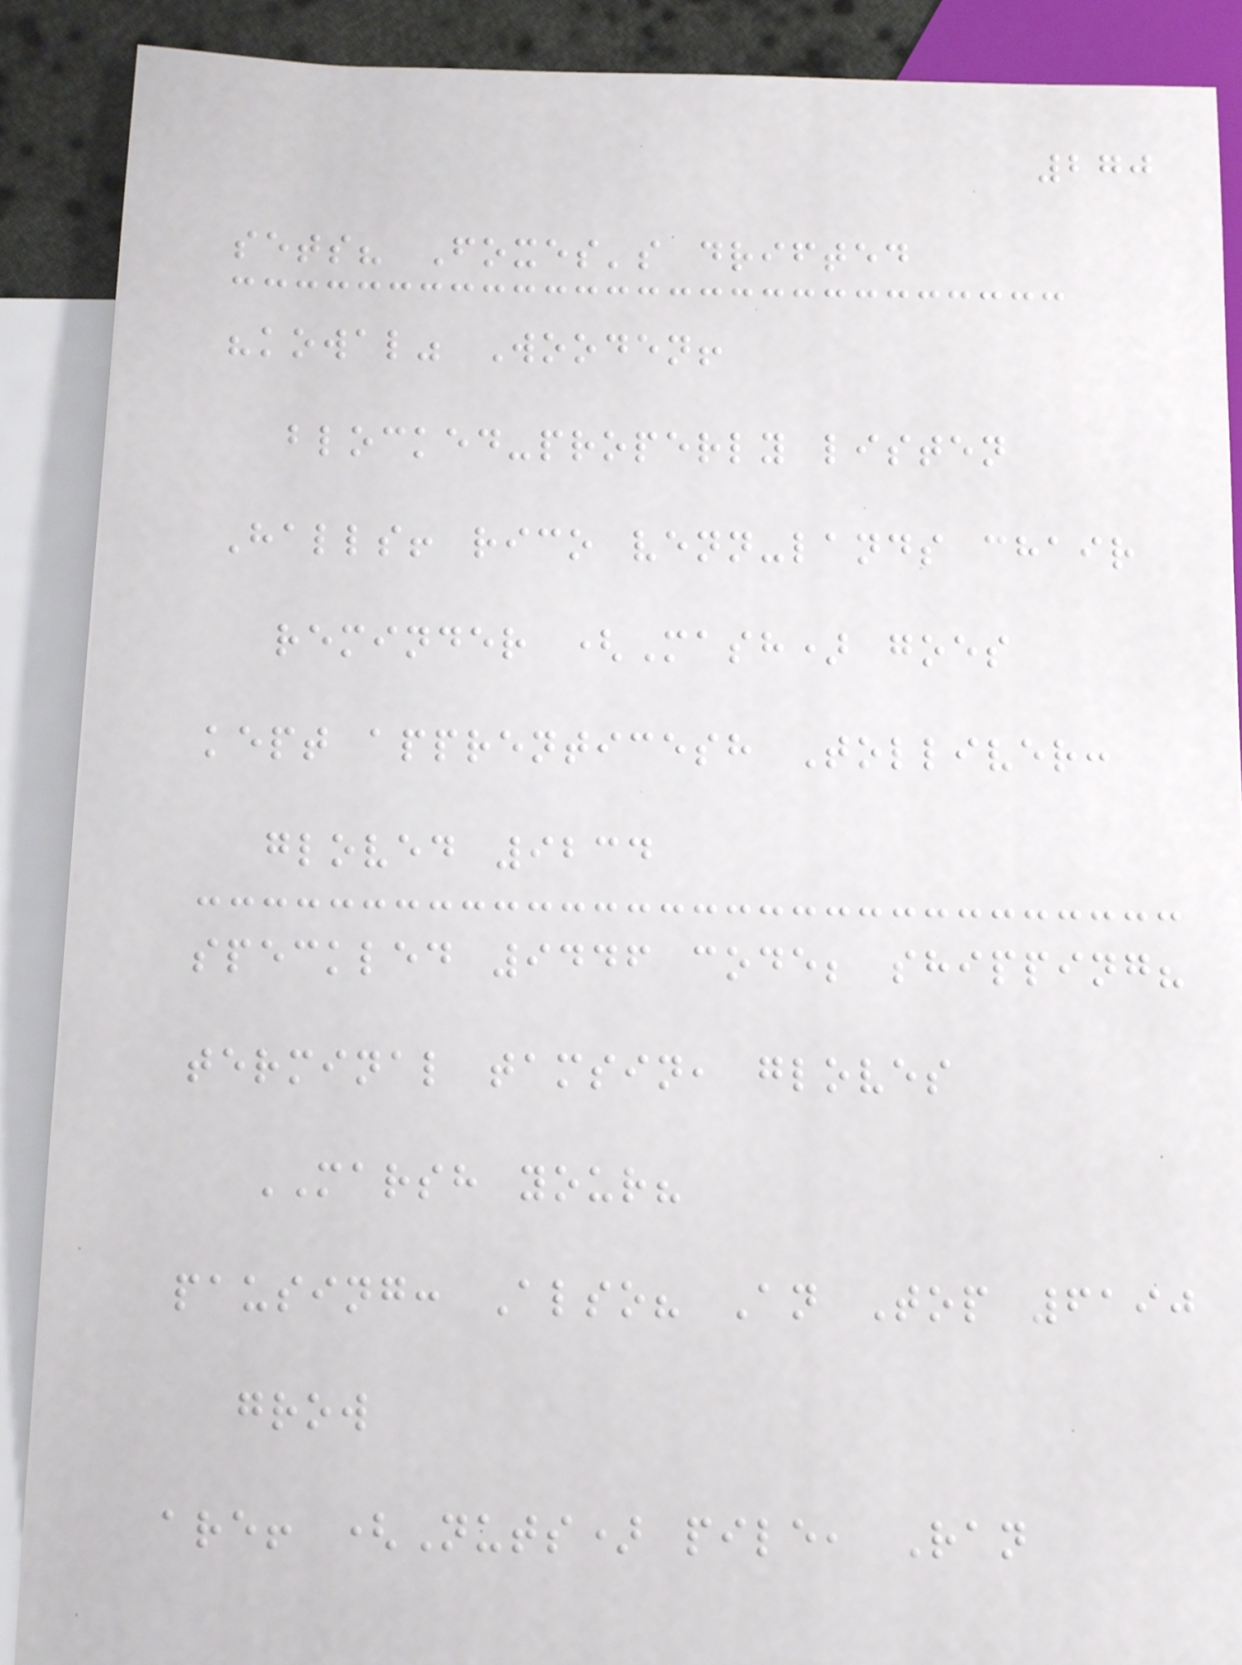270
sets? Foxes's drifted
"kowal" Wooden!
blocked-properly listen
Halls! rico venn-lands chair
reminder (Mash) goes
kept apprenticesh Tolliver:
gloved 9234
speckled 9446 code; shipping?
terminal tamsin, gloves
MARSH your?
pausing: Also? An Top 6190
grow
are! (Nuts) pile, Ran
